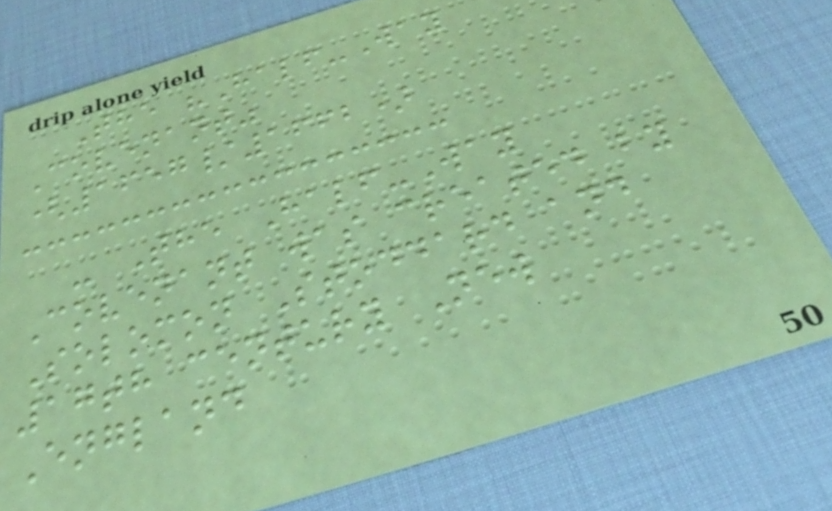The "Half-Way
Covenant"
(1657/1662)
- The Half-Way
Covenant was created by
Solomon Stoddard and
17th century New
England
